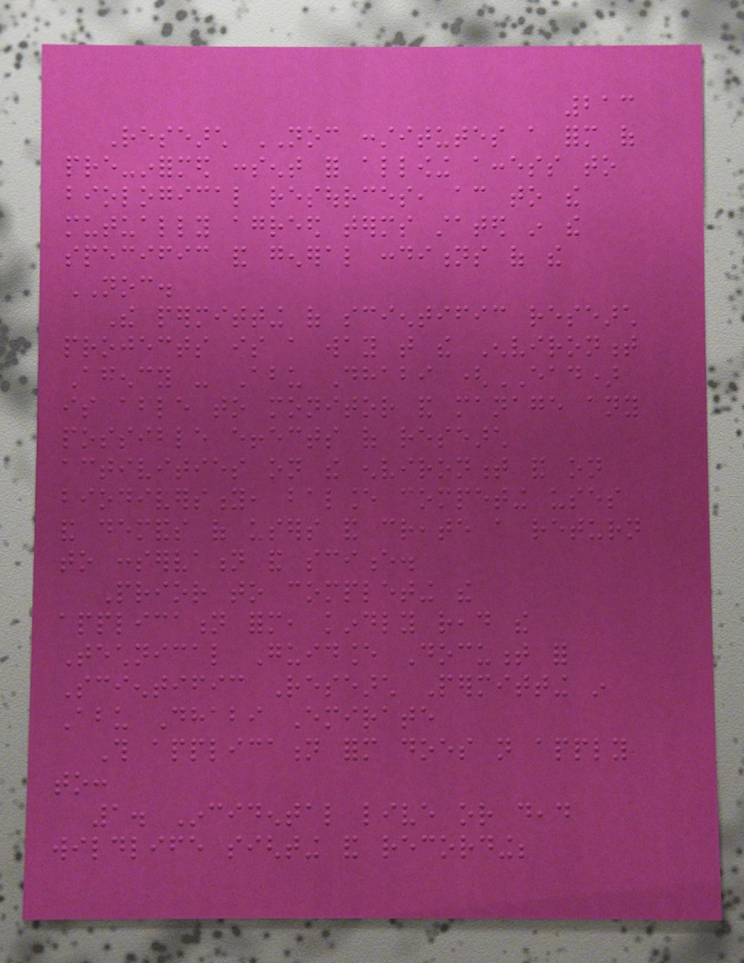213
Research NOC constitutes a form of
pre-informed consent for allowing access to
biological resources, according to the
mutually agreed terms stated in the
specific and general conditions of the
NOC.
The permitting of scientific research
projects is a way that the Environment
Agency - Abu Dhabi (EAD)
is able to monitor and manage any
possible effects of research
activities on the environment and on
biodiversity, balance competing uses
and demands of users and create a return
to conservation and science.
Prior to completing the
application form, kindly read the
Technical Guidance Document for
Scientific Research Permitting in
Abu Dhabi Emirate
This application form does not apply
to:
1. Incidental live or dead
wildlife sighting and recording;
